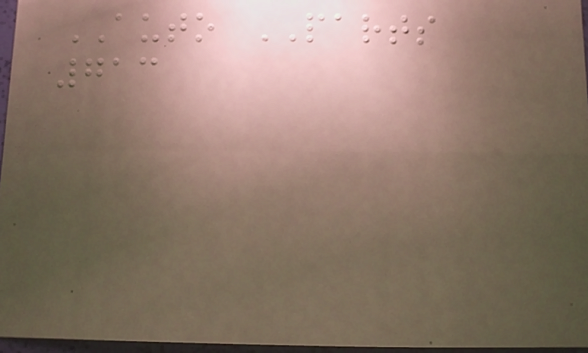AUTO PARTS
713
